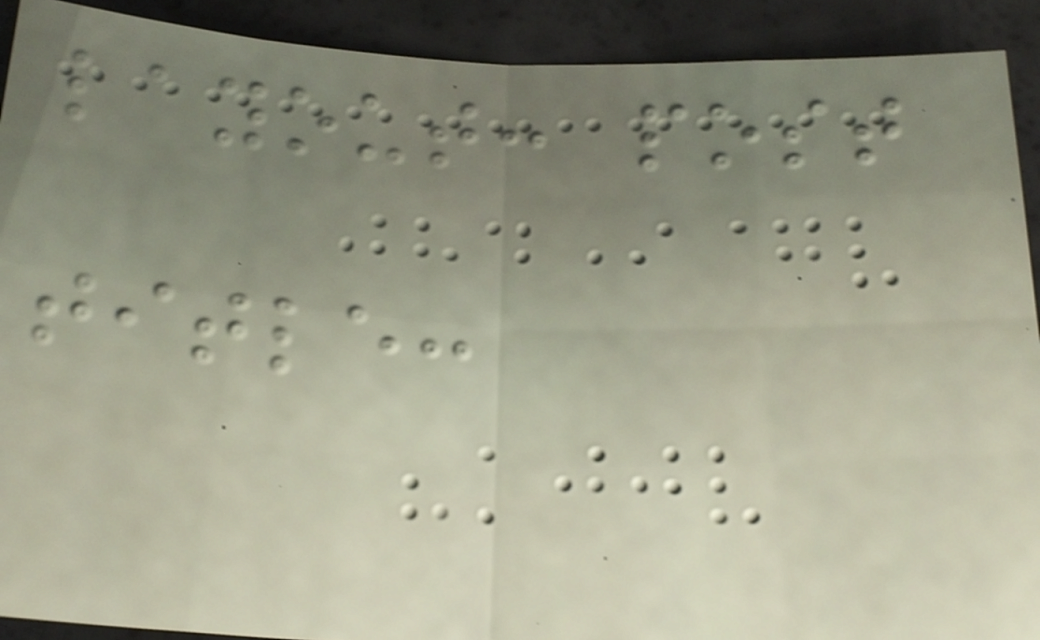layout: post
title:
